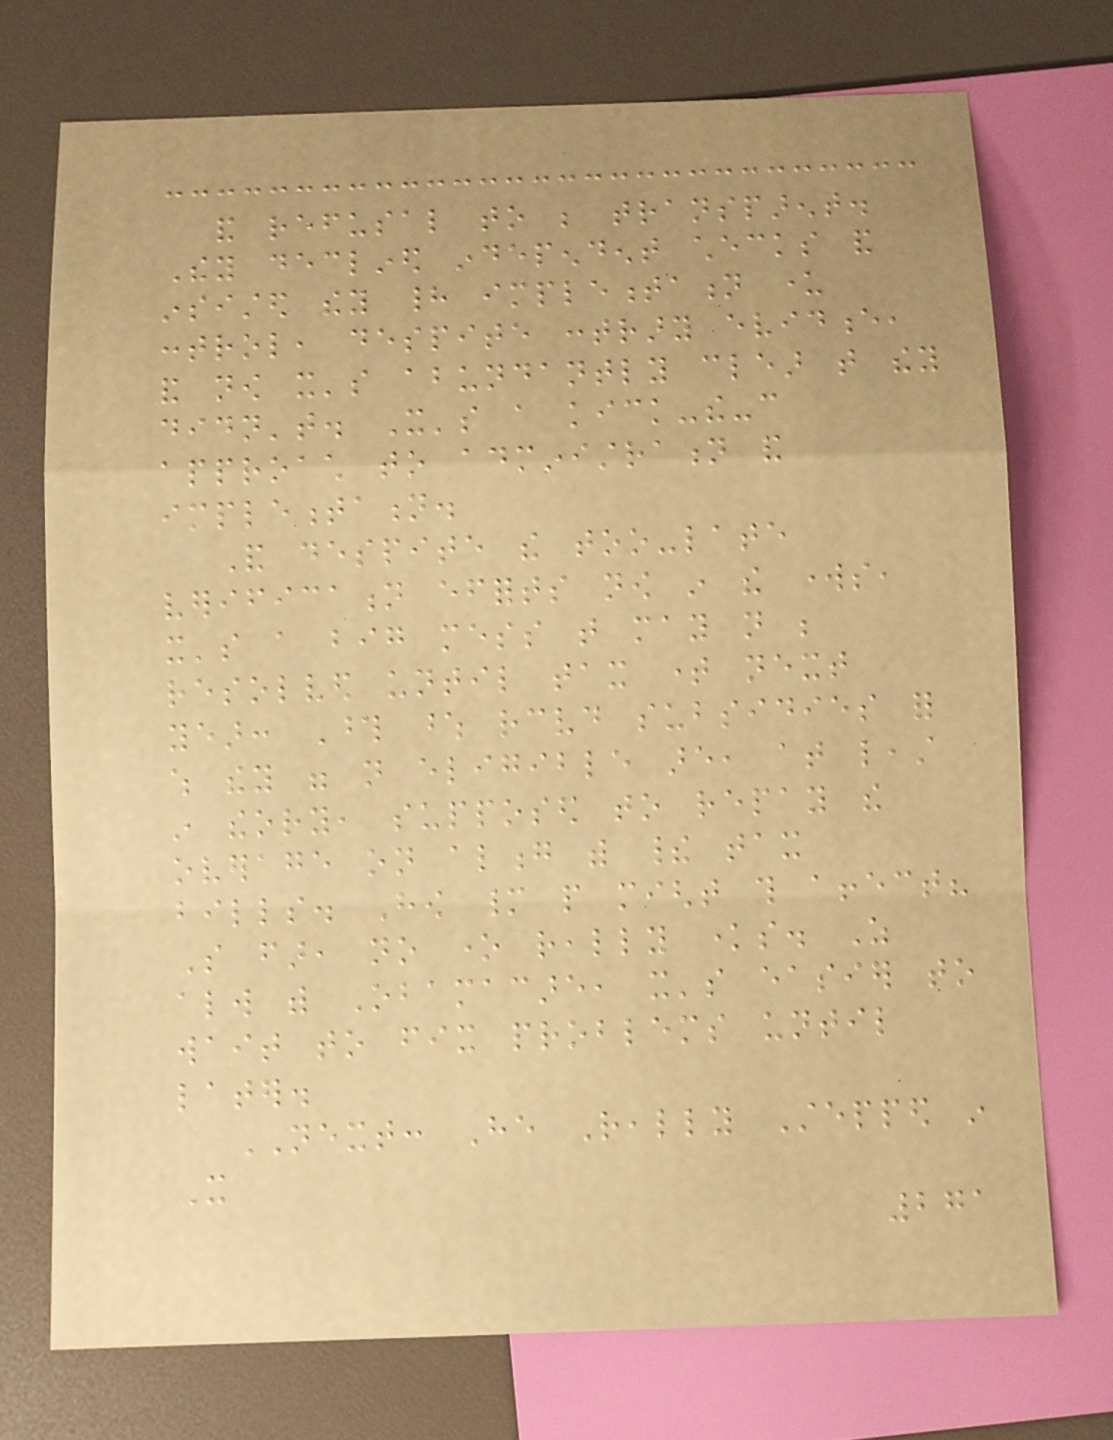and refusal to be transparent.
They declined independent checks and
insisted they had implementation under
control, despite contrary evidence,
and now it's abundantly clear that they
didn't. It's a kick-the-can
approach to administration and
implementation.
And despite the too-late
verification efforts now in the works,
it's a big mess that may not be
resolved until tax time next
year: Those whose received subsidies for
which they were not eligible are, at least
in theory, supposed to repay the
overage on along with their tax
bills. How many people might this affect?
So far, no one really knows. As
always with Obamacare, it's easier to
wait to fix problems until
later.
NEXT: He Really Stepped in
It
271
